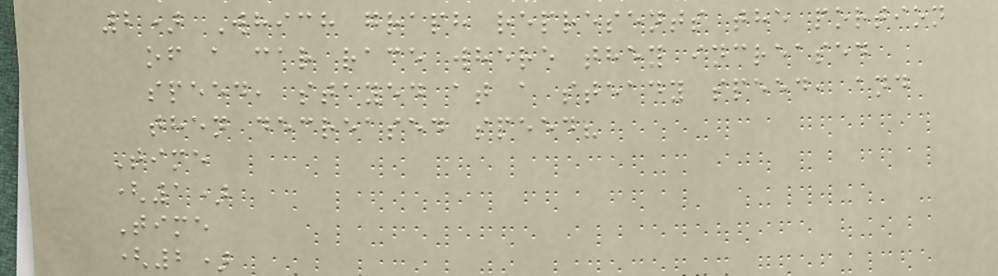2) Which graph represents the portion
of a car race where they increased
speed, stayed at a steady speed, and
then decreased speed?
Time
(1)
Time
(2)
